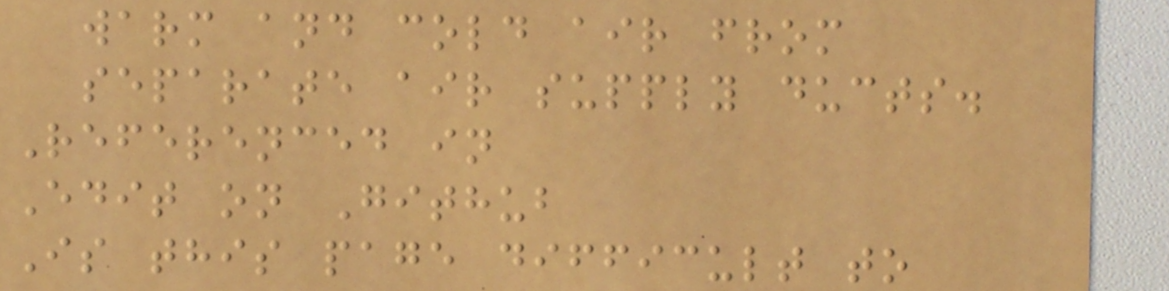warm and cold air from
separate air supply ducts.
Referenced in
Edit on Github
Is this page difficult to
